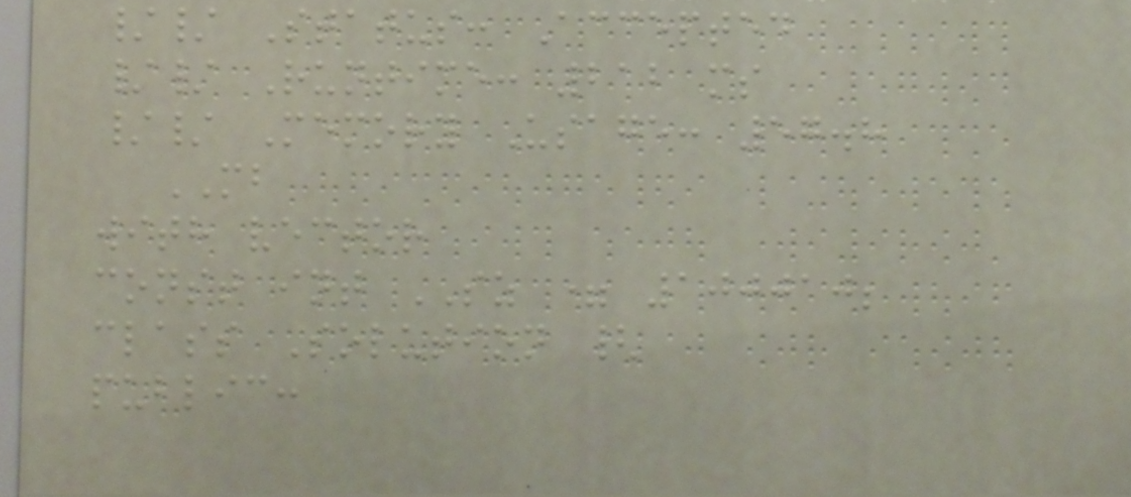// Status: Accepted
// Runtime: 212 ms
// Memory Usage: 57.8
MB
with vector
const int SZ = 100010;
class Solution {
public:
